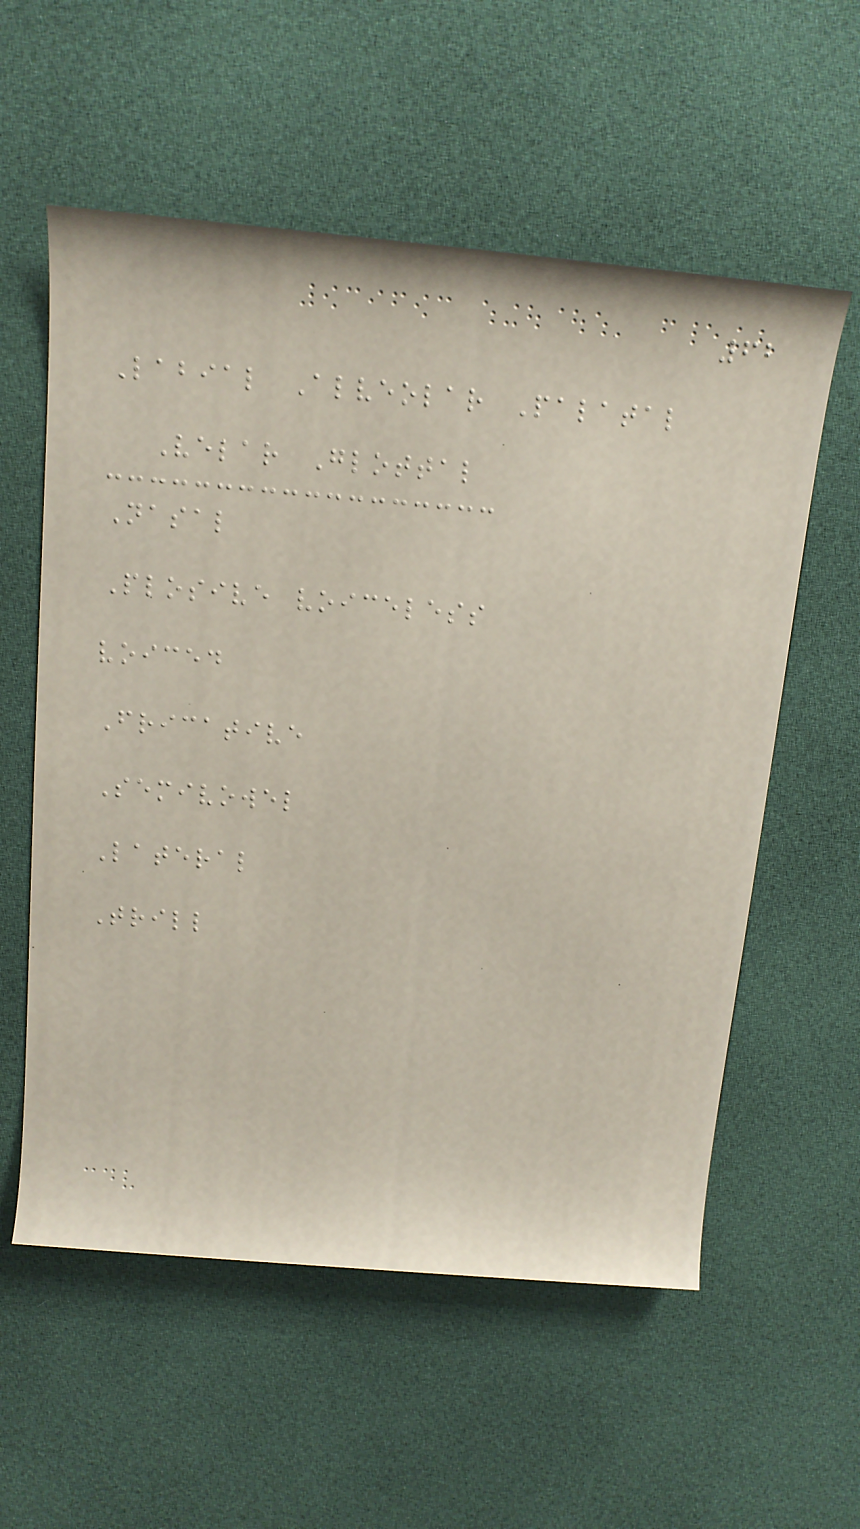62
Labial Alveolar Palatal
Velar Glottal
Nasal
Plosive voiceless
voiced
Fricative
Semivowel
Lateral
Trill
